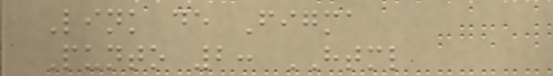Link de Figma
Punto 2: HTML
